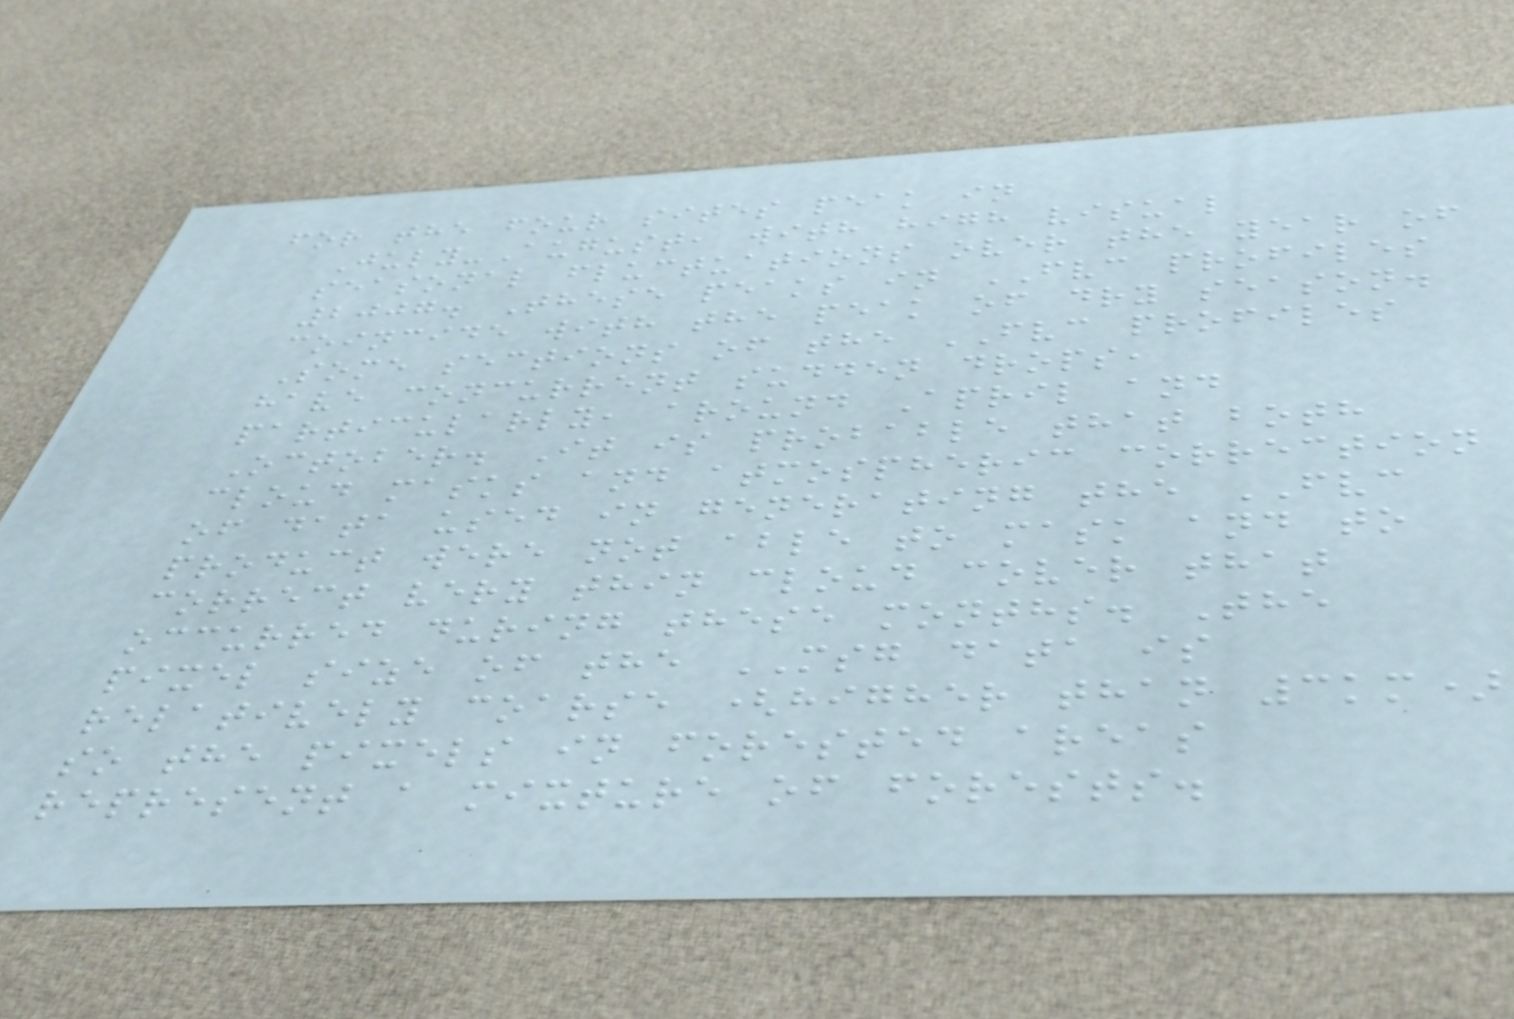for the four sites peak in
July-August, with high visual
seasonal fluctuations over the year of
2007. These peaks in FVC profiles
coincide with the peak of dry season.
Some sections of the FVC profiles
have concurrent sudden drops,
particularly, around April and
October. It is probable that both
cloud masks and atmospheric correction
of data used in generating the FVC
product were not able to mask and to
correct very thin cloud cover that
occurred during these months. The
pixel size of the MSG data is
relatively coarse (higher than 3km)
so the pixels in forested areas
represent a mixture of forests.
